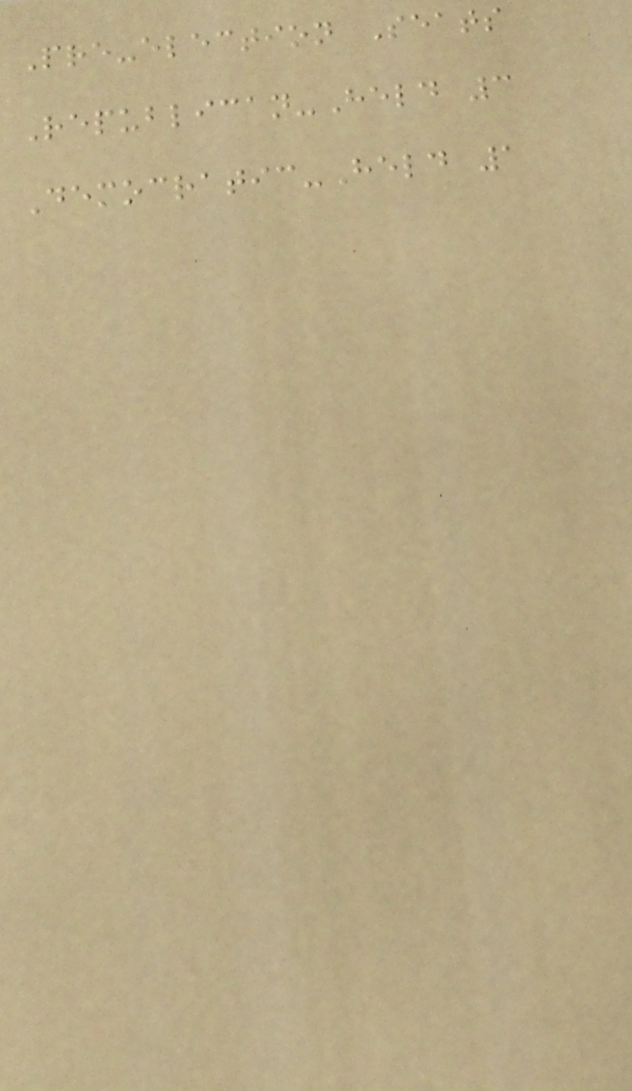Pre-election Seats
Republican-Held 3
Democratic-Held 1
